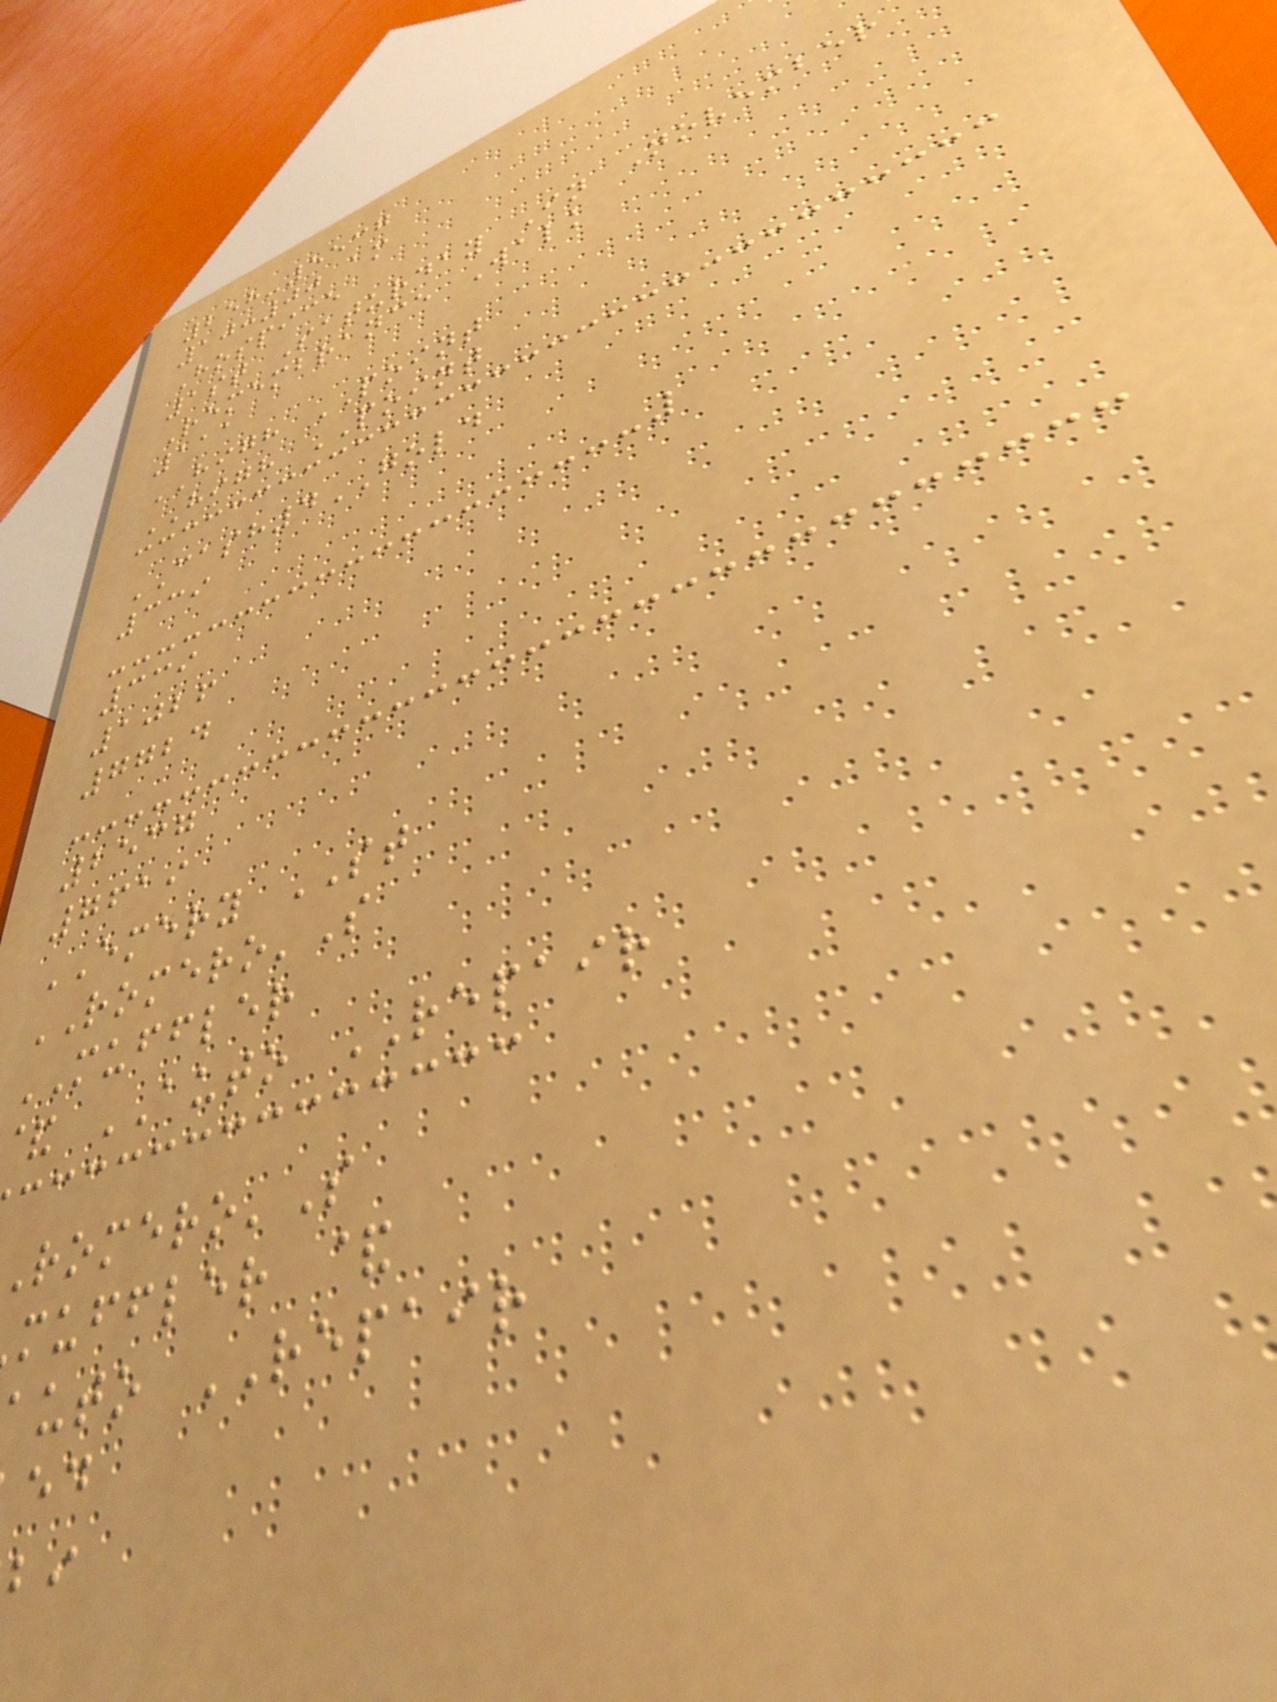258-5537
10:00 am
Hospice
1st Saturday In November
Remembrance Walk
111
HIGH POINT
HIGH POINT
CASH4GOLD
339
339
1026
7724
2537
7619
EMERY ST
ROMERO'S
MUFFLER
AUTO REPAIR
muffler &
auto REPAIR
